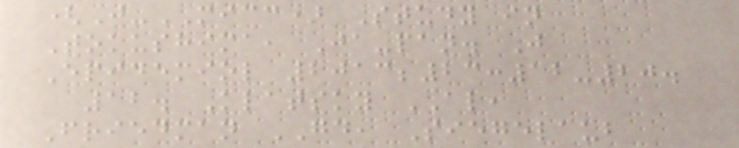(J-MICC) Study in
Tokushima, Ja-pan. J
Epidemiol 2013;23:12-20.
12. Klatsky AL,
Friedman GD, Siegelaub
